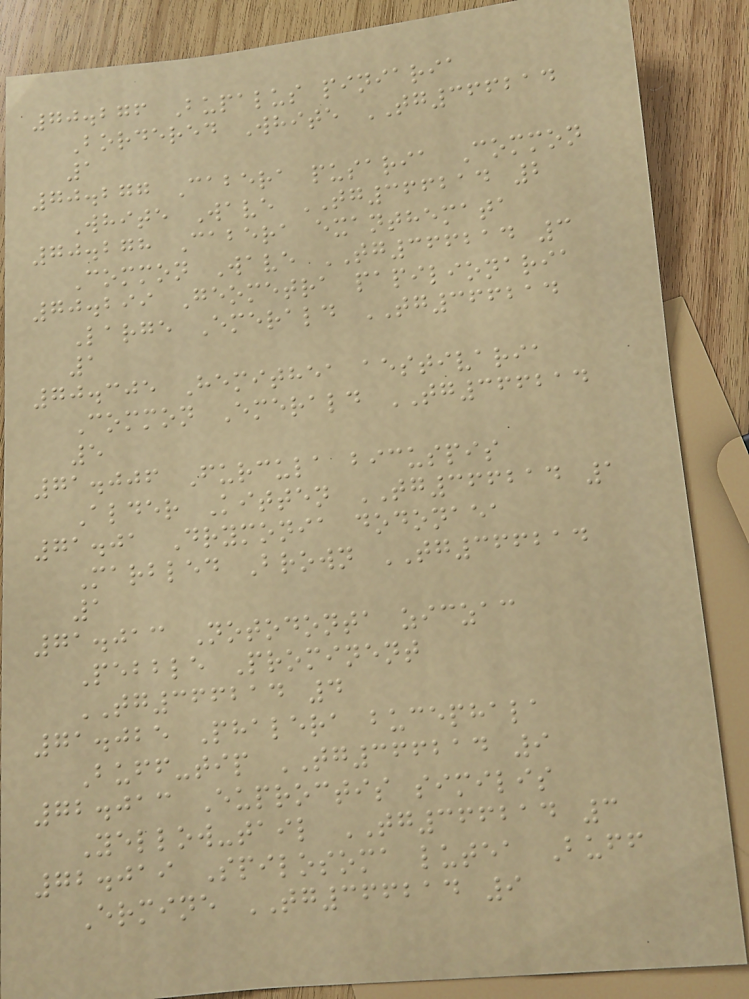70.276 Bupalus piniaria
Bordered White TG366214
1
70.277 Cabera pusaria Common
White Wave TG366214 2
70.278 Cabera exanthemata
Common Wave TG366214 3
70.299 Geometra papilionaria
Large Emerald TG366214
1
70.305 Hemithea aestivaria
Common Emerald TG366214
5
71.006 Furcula bicuspis
Alder Kitten TG366214 1
71.01 Drymonia dodonaea
Marbled Brown TG366214
1
71.013 Notodonta ziczac
Pebble Prominent
TG366214 4
71.025 Phalera bucephala
Buff-tip TG366214 9
72.013 Euproctis similis
Yellow-tail TG366214 3
72.019 Spilosoma lutea Buff
Ermine TG366214 9
